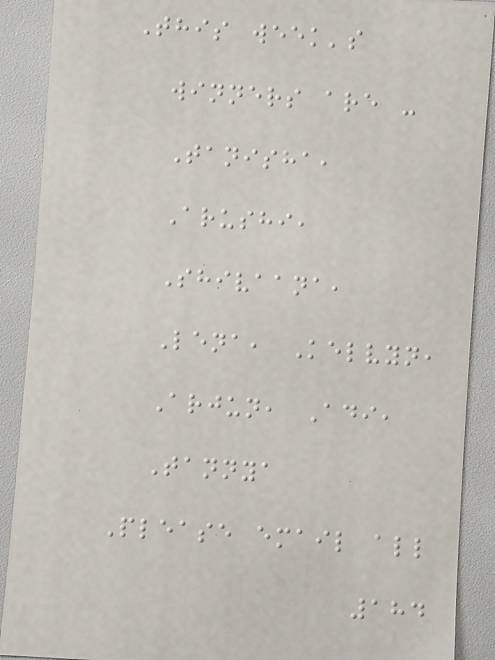This week's
winners are -
Tanisha,
Arushi,
Shivaana,
Lena, Kelvyn,
Arjun, Adi,
Tannya
Please email all
184
